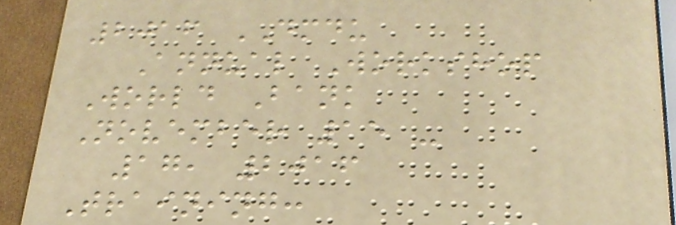2016 DMDU
Annual Workshop
World Bank
November 15 -
17, 2016
Training:
